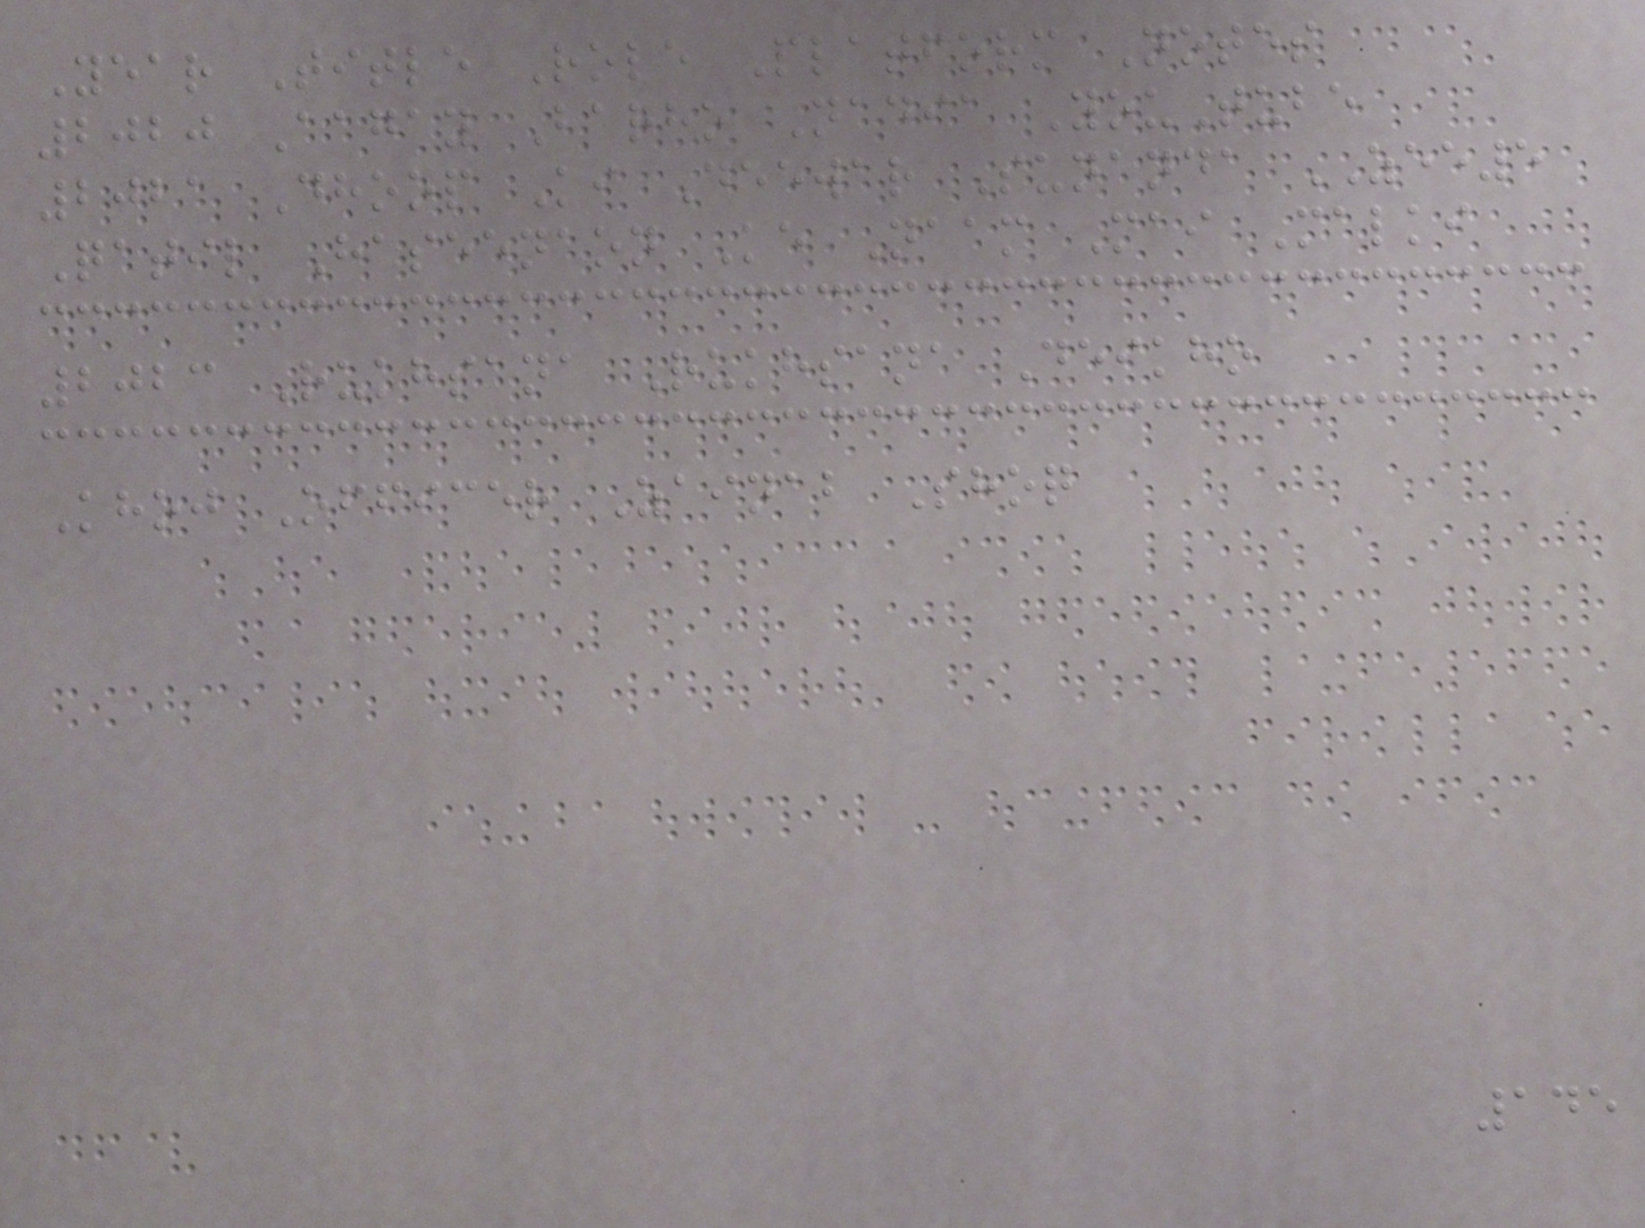Year Title Role Platform Notes
2020 Aagay Barho Nadia YouTube
2021 Dhoop Ki Deewar Sunanda ZEE5
Qatil Haseenaon Ke Naam Mai Malki
2023 Rukhsana Rukhsana Deikho
Khoj Officer Zainab Shoq
145
